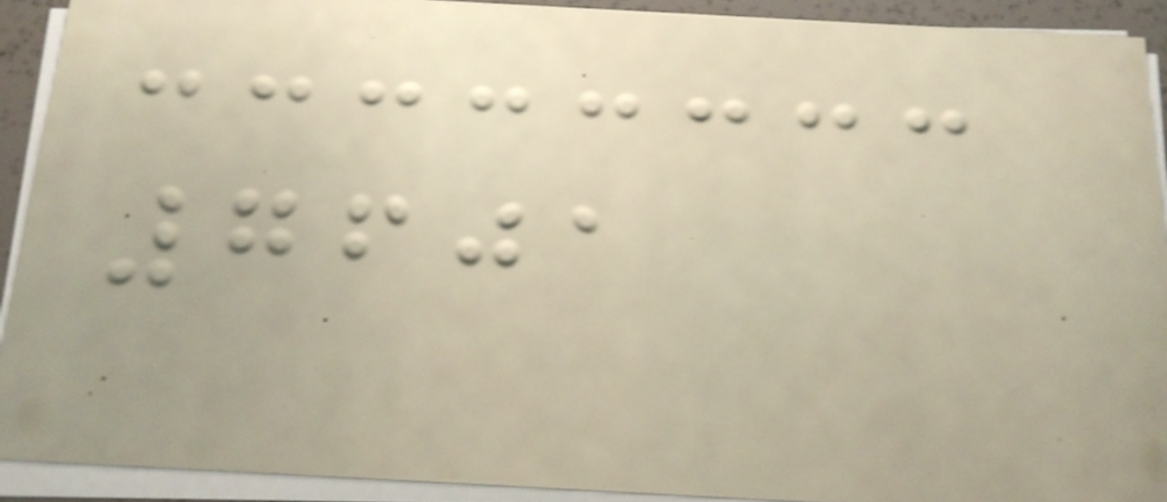7601
